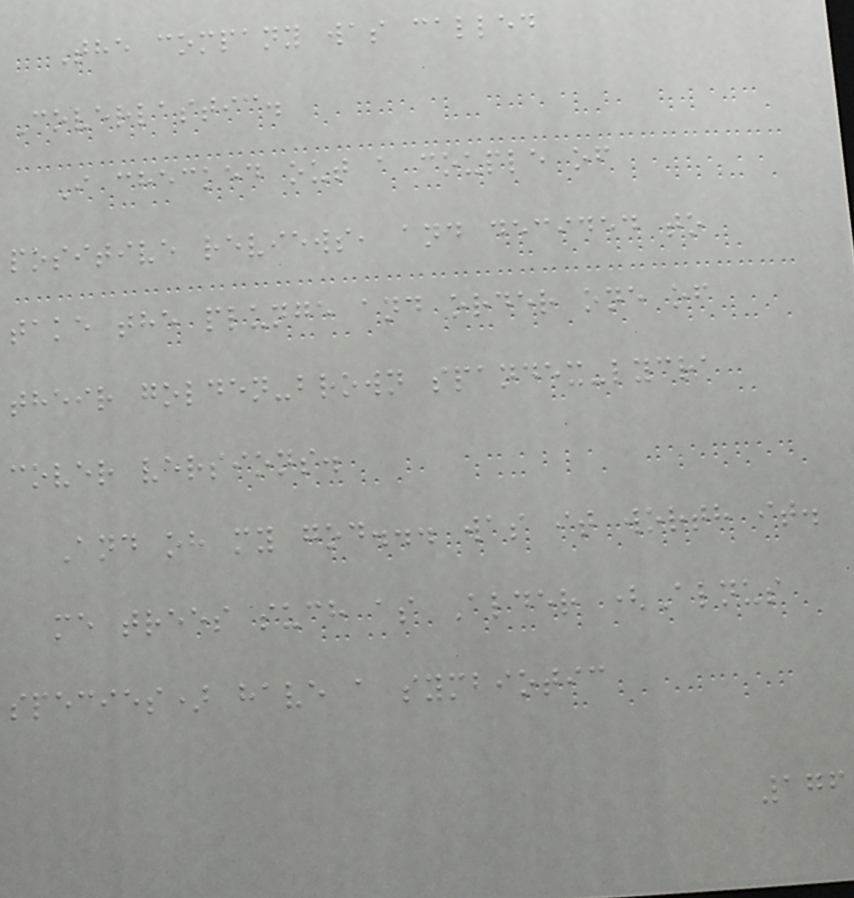The company was called
Coverlastic.
I checked out a couple of
positive reviews, and decided to
take the plunge and order one of
their golden-brown spandex-lycra
cover versions.
And oh my god... was it worth it.
me trees such as Alder (Alnus
species) have a symbiotic
176
